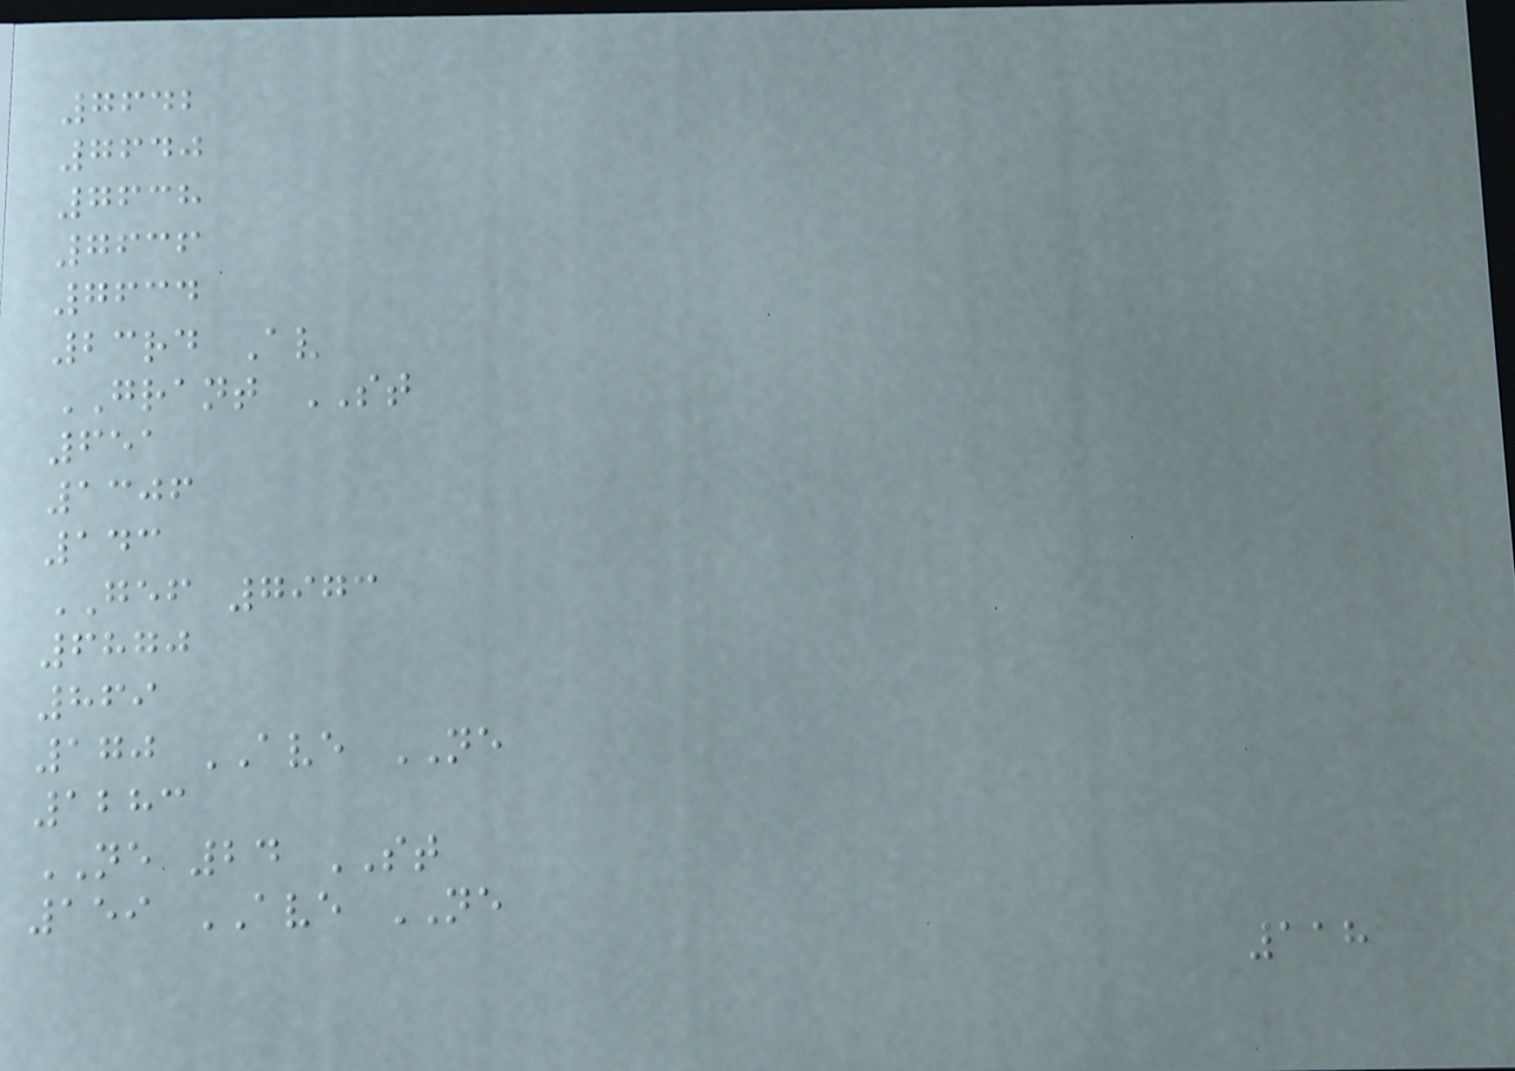7642
7640
7638
7636
7634
23rd Av
GRANT ST
651
1306
143
GEF 7973
6870
869
170 AVE NE
1283
NE 24 ST
159 AVE NE
118
